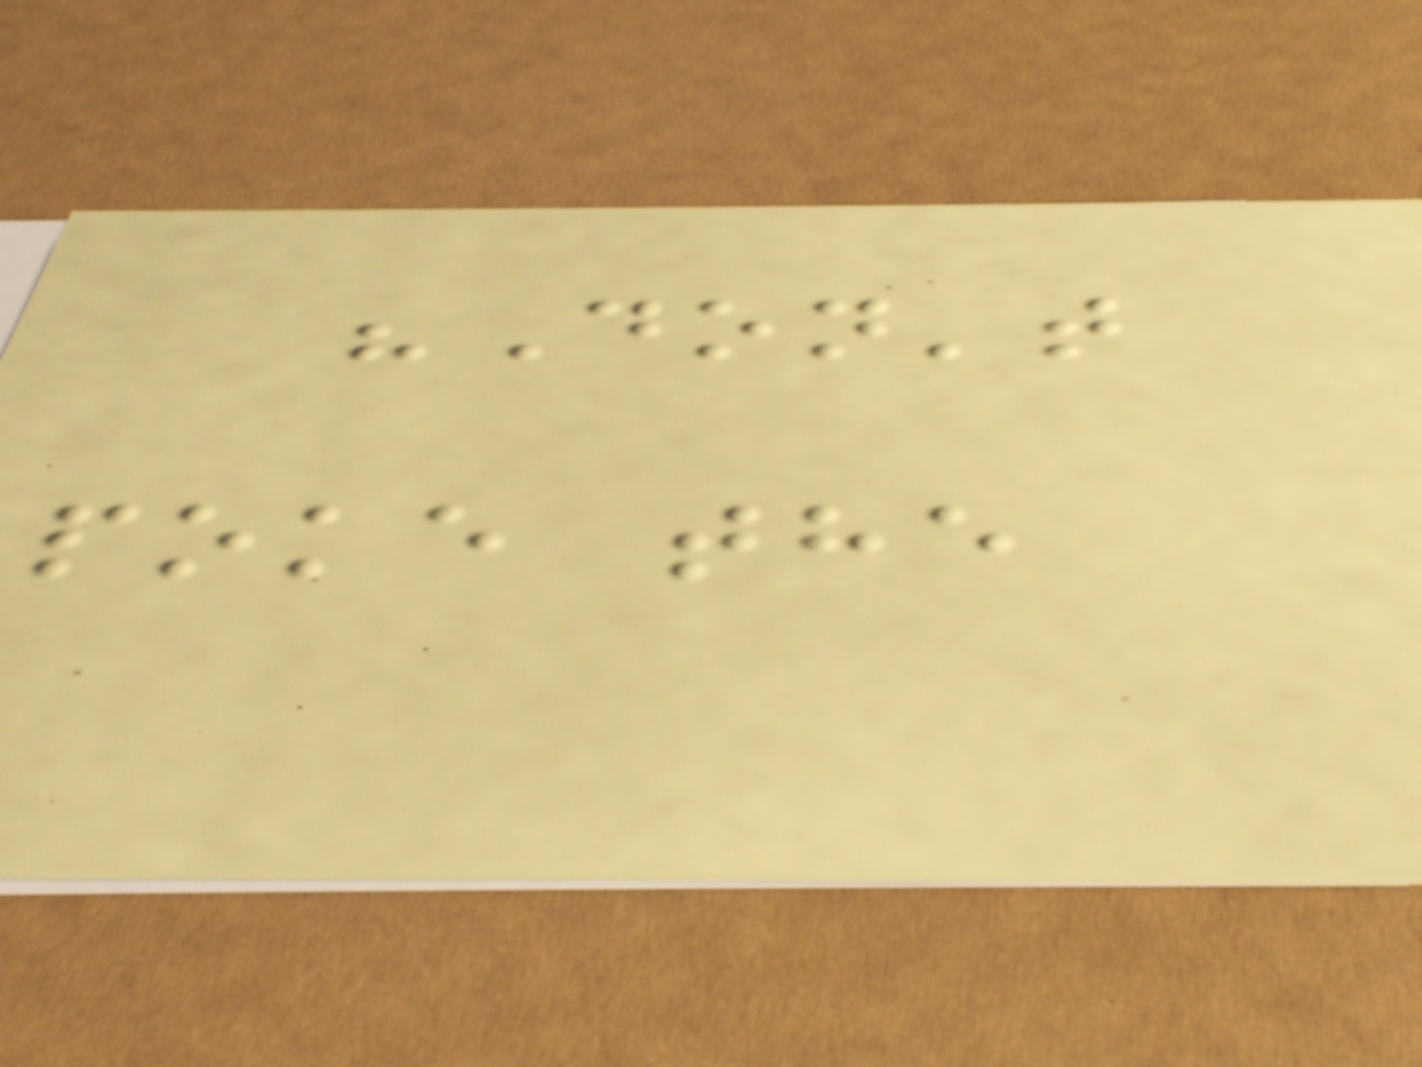"Don't
poke the
